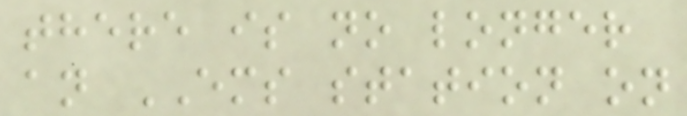there is no longer
an EMS station on
